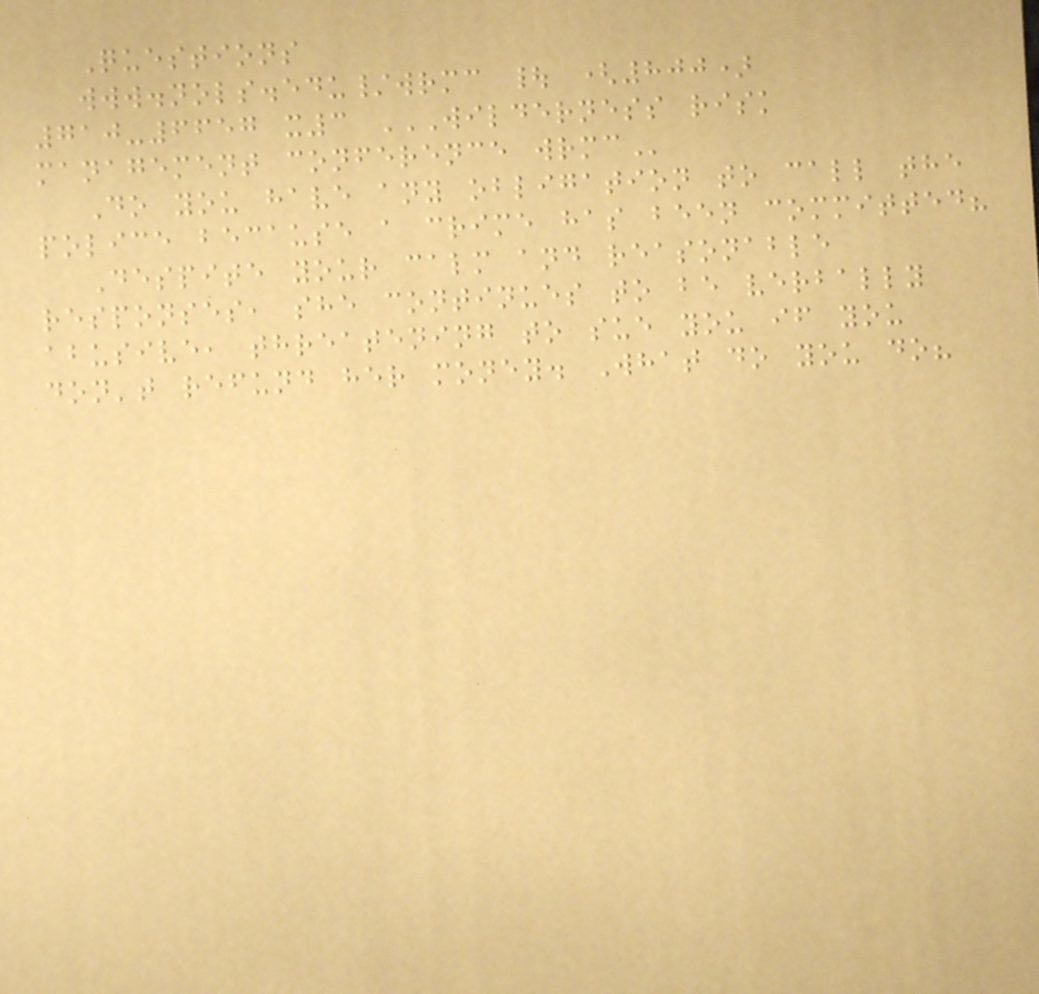Questions
www.nols.edu/wrmc | (800)
710-6657 x3 WILDERNESS RISK
MANAGEMENT CONFERENCE WRMC
Do you have any obligation to call the
police because a crime has been committed?
Despite your calm and reasonable
responses, she continues to be verbally
abusive, threatening to sue you if you
don't refund her money. What do you do?
